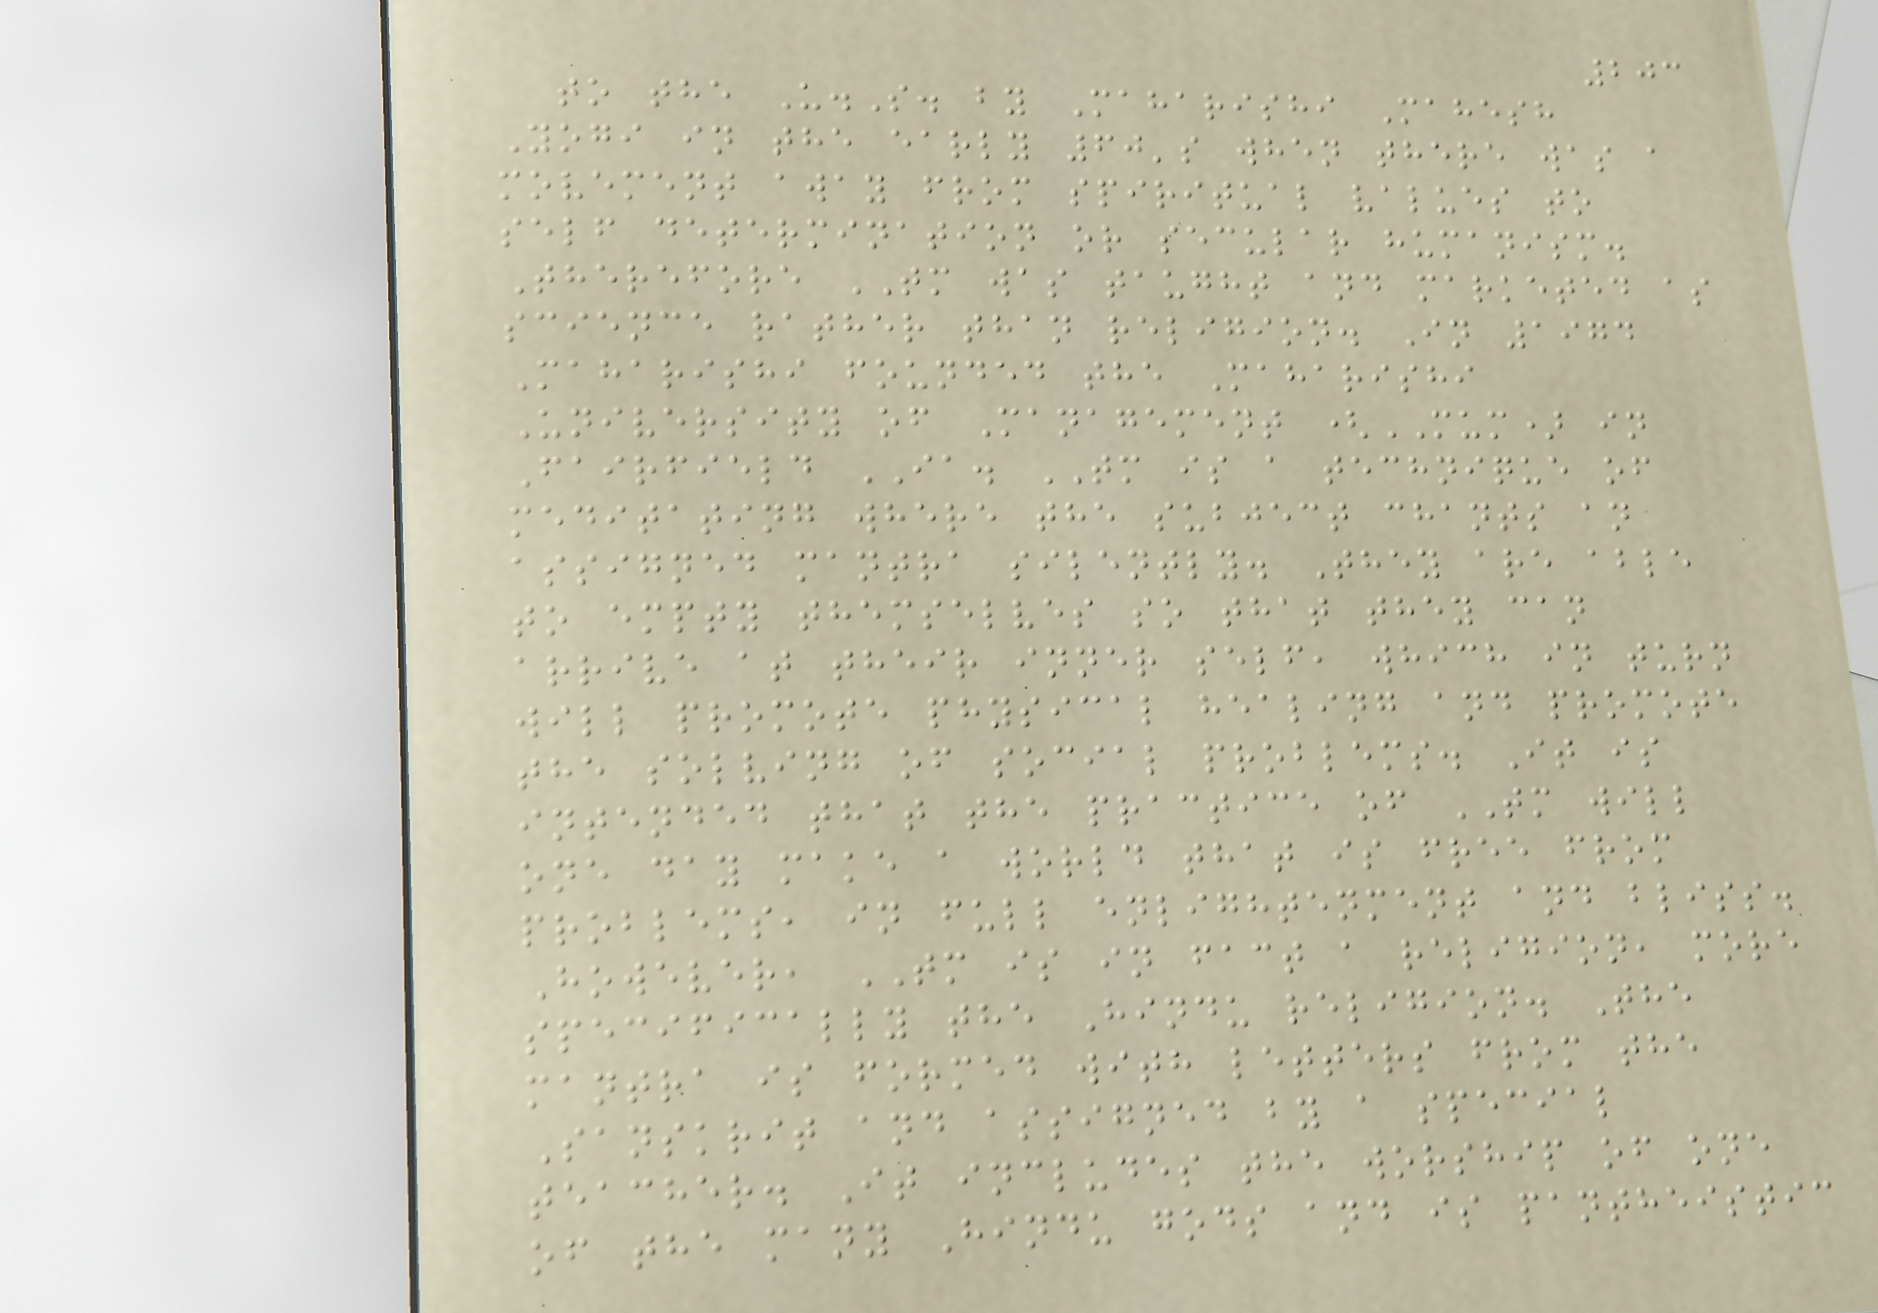203
to the U.S. by Maharishi Mahesh
Yogi in the early 60's when there was a
movement away from spiritual values to
self determination or secular humanism.
Therefore TM was taught and marketed as
science rather than religion. In 1974
Maharishi founded the Maharishi
University of Management (MUM) in
Fairfield IA. TM is a technique of
meditating where the subject chants an
assigned mantra silently. They are able
to empty themselves so that they can
arrive at their inner self, which in turn
will promote physical healing and promote
the solving of social problems. It is
intended that the practice of TM will
one day make a world that is free from
problems, in full enlightenment and bliss.
However, TM is in fact a religion, more
specifically the Hindu religion. The
mantra is formed with letters from the
Sanskrit and assigned by a special
teacher. It includes the worship of one
of the many Hindu gods and is pantheistic
